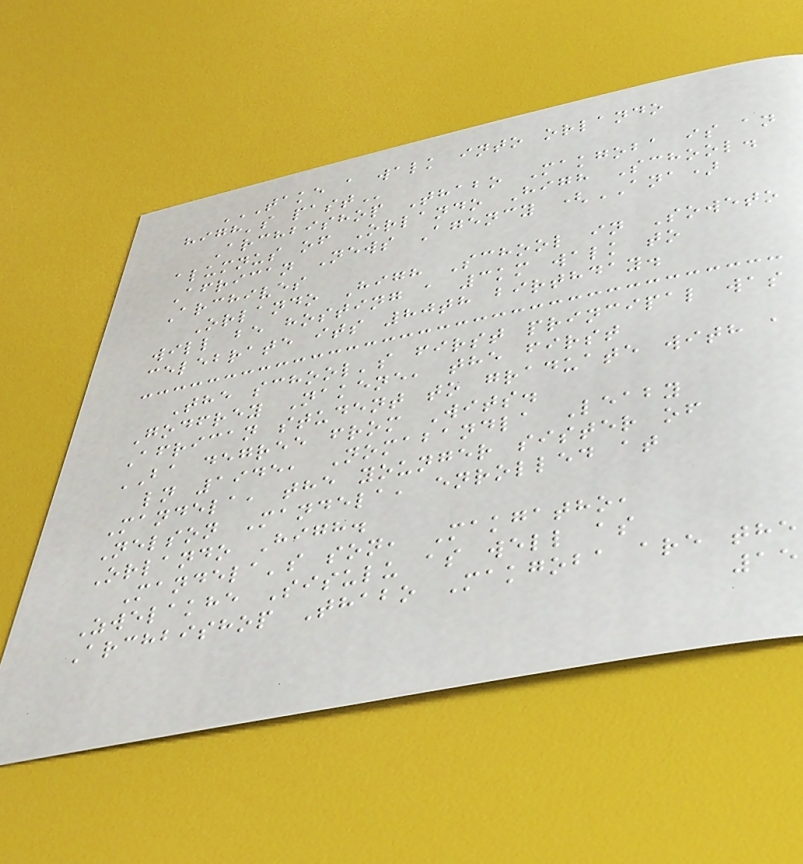TAKE A WALK INTO ORLANDO
HIGH'S PAST
Archbishop Thabo Makgoba is an
alumnus of Orlando High School.
African News Agency (ANA)
Archives
Orlando High School in Soweto
will be hosting a 3km walk to
celebrate its 80th birthday.
The school's first principal was
Godfrey Nakene, the first
African student to graduate with a
BA degree from Wits.
ln 1945, Nomabandla Leaby
Mandela, the younger sister of
Nelson Mandela, enrolled at
Orlando High.
Mandela's son, Makgatho,
Zwelakhe Sisulu as well as
Archbishop Thabo Makgoba are the
15
